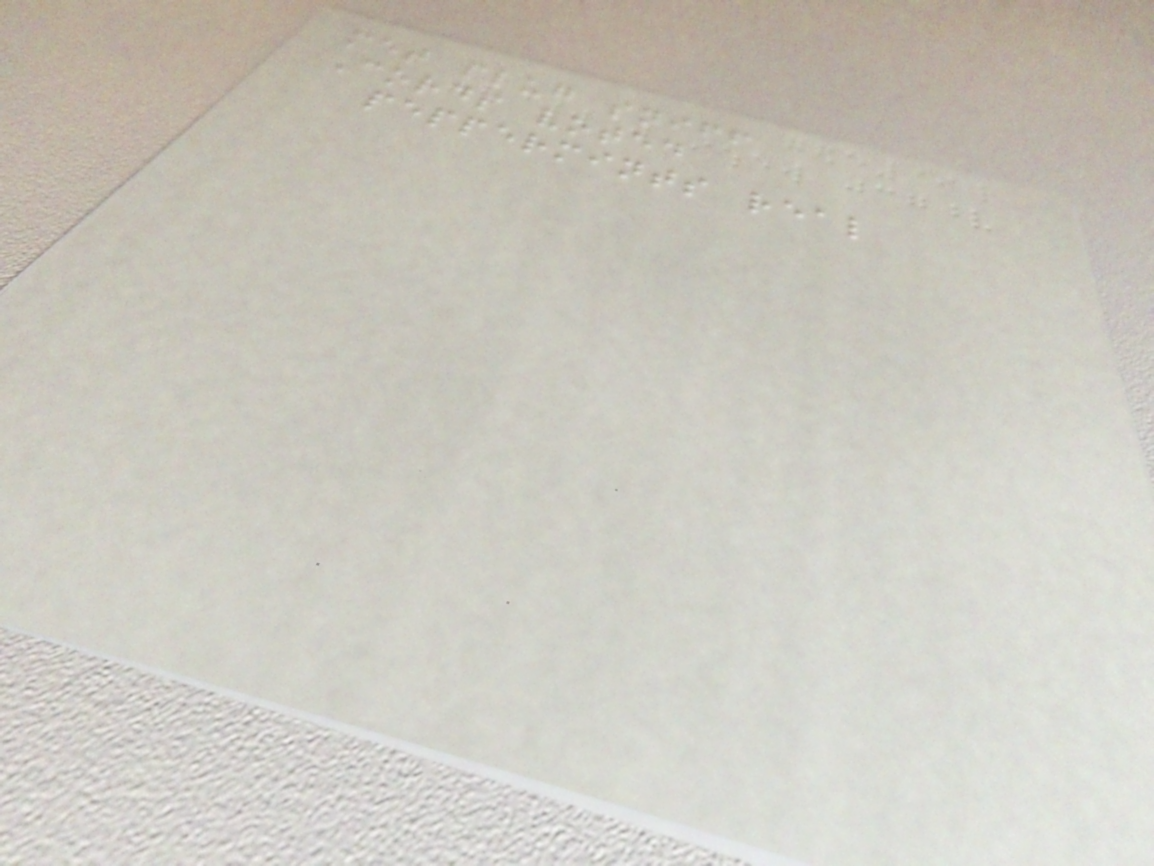met plug sniff
Cords voted
peppermints real
